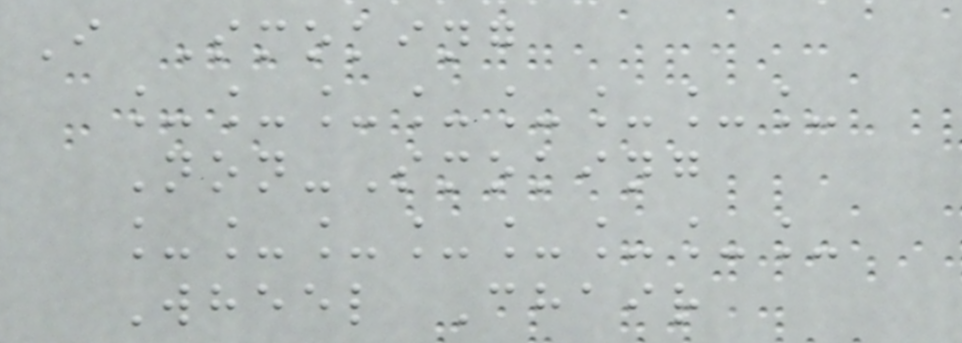I Smoking
________
Non-Smoking
________
Wheel Chair
